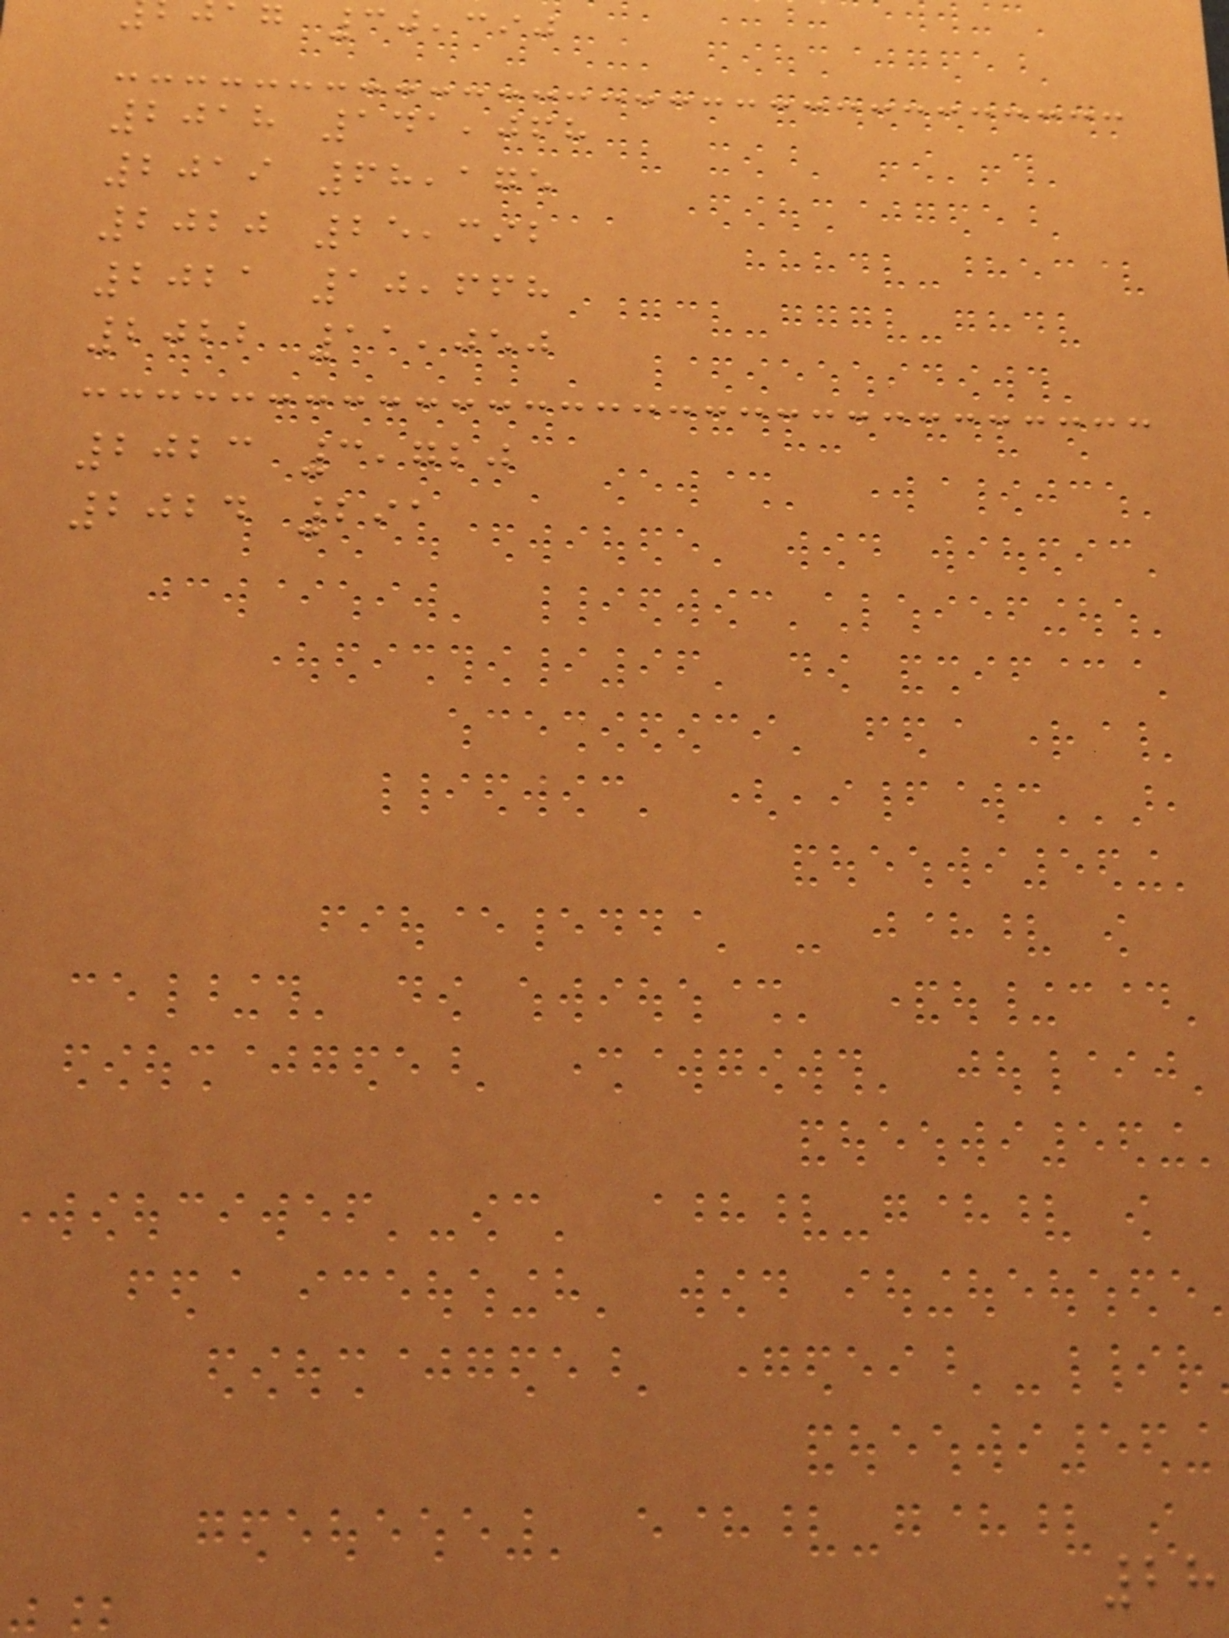g 30,390
2018 141,068
2019 68,175
2020 25,392
2021 10,668
2022 11,050
2023 3,720
2024 291
